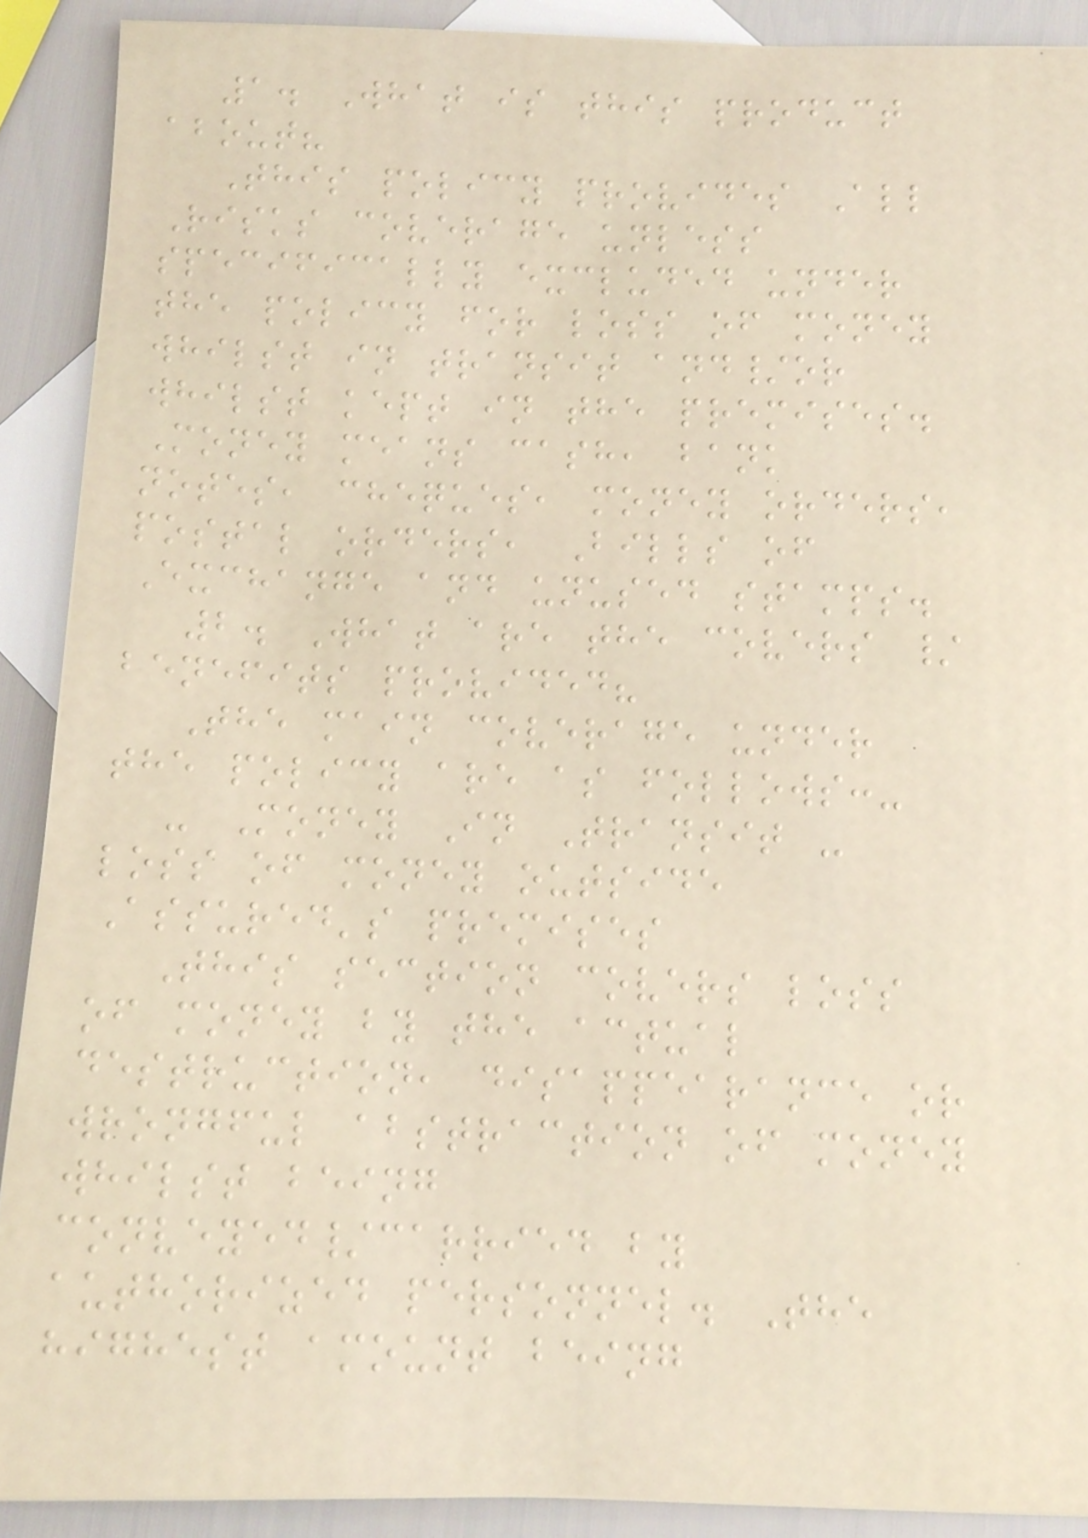1. What is this product
about?
This policy provides All
Risks coverage unless
specifically excluded under
the policy for loss of money
whilst in transit and/or
whilst kept in the premises.
Money means cash, bank
notes, cheques, money orders,
postal orders, Bills of
Exchange and unused stamps.
2. What are the covers /
benefits provided?
The main coverage under
the policy are as follows:-
- Money In Transit -
loss of money outside
Assured's premises
This section covers loss
of money by the actual
destruction, disappearance or
wrongful abstraction of money
whilst being
conveyed/carried by
authorized personnel. The
highest amount being
